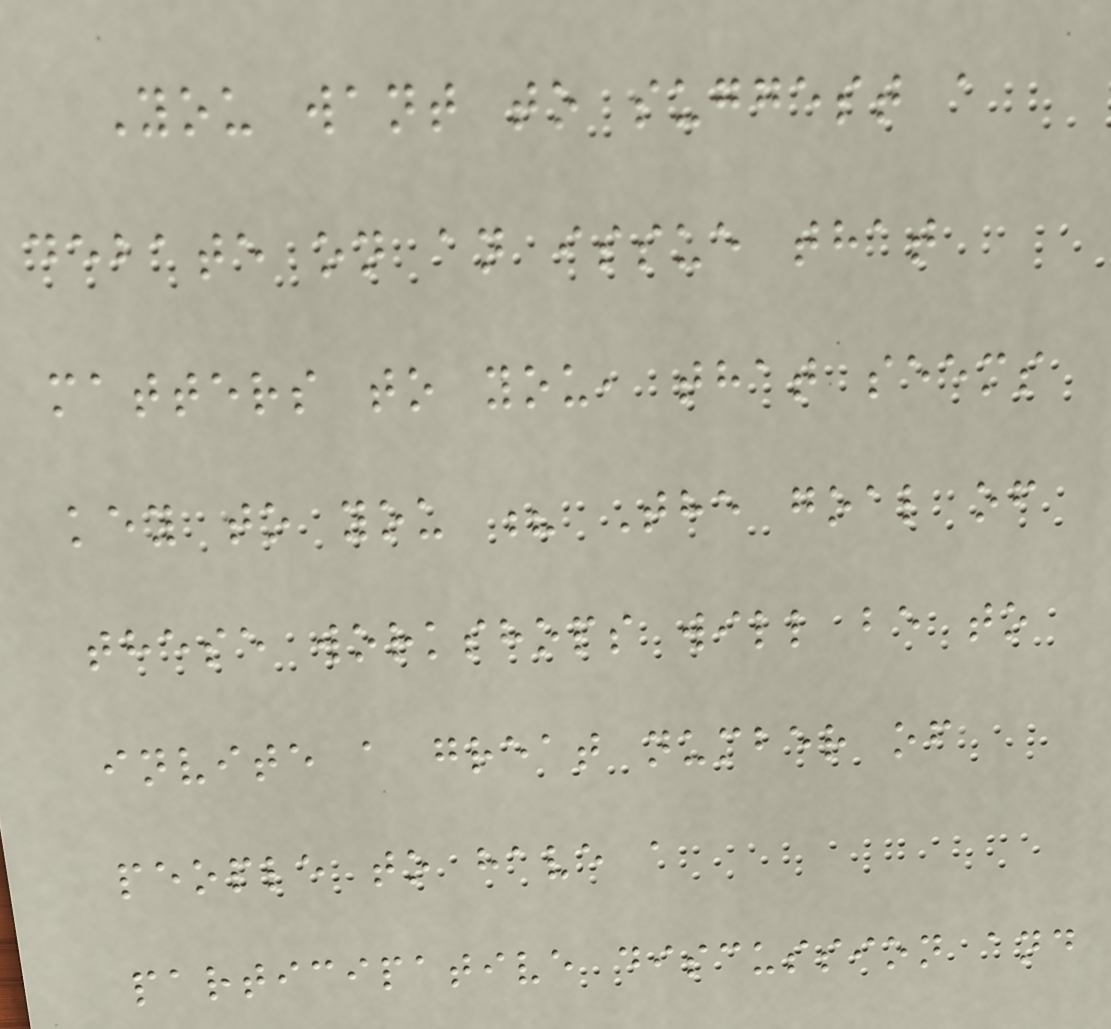You want to suggest a
debate on an issue that
matters to you, that seems
key to you ? The goal of
these workshops will be to
invite a great number of
people to have a
participative discussion and
